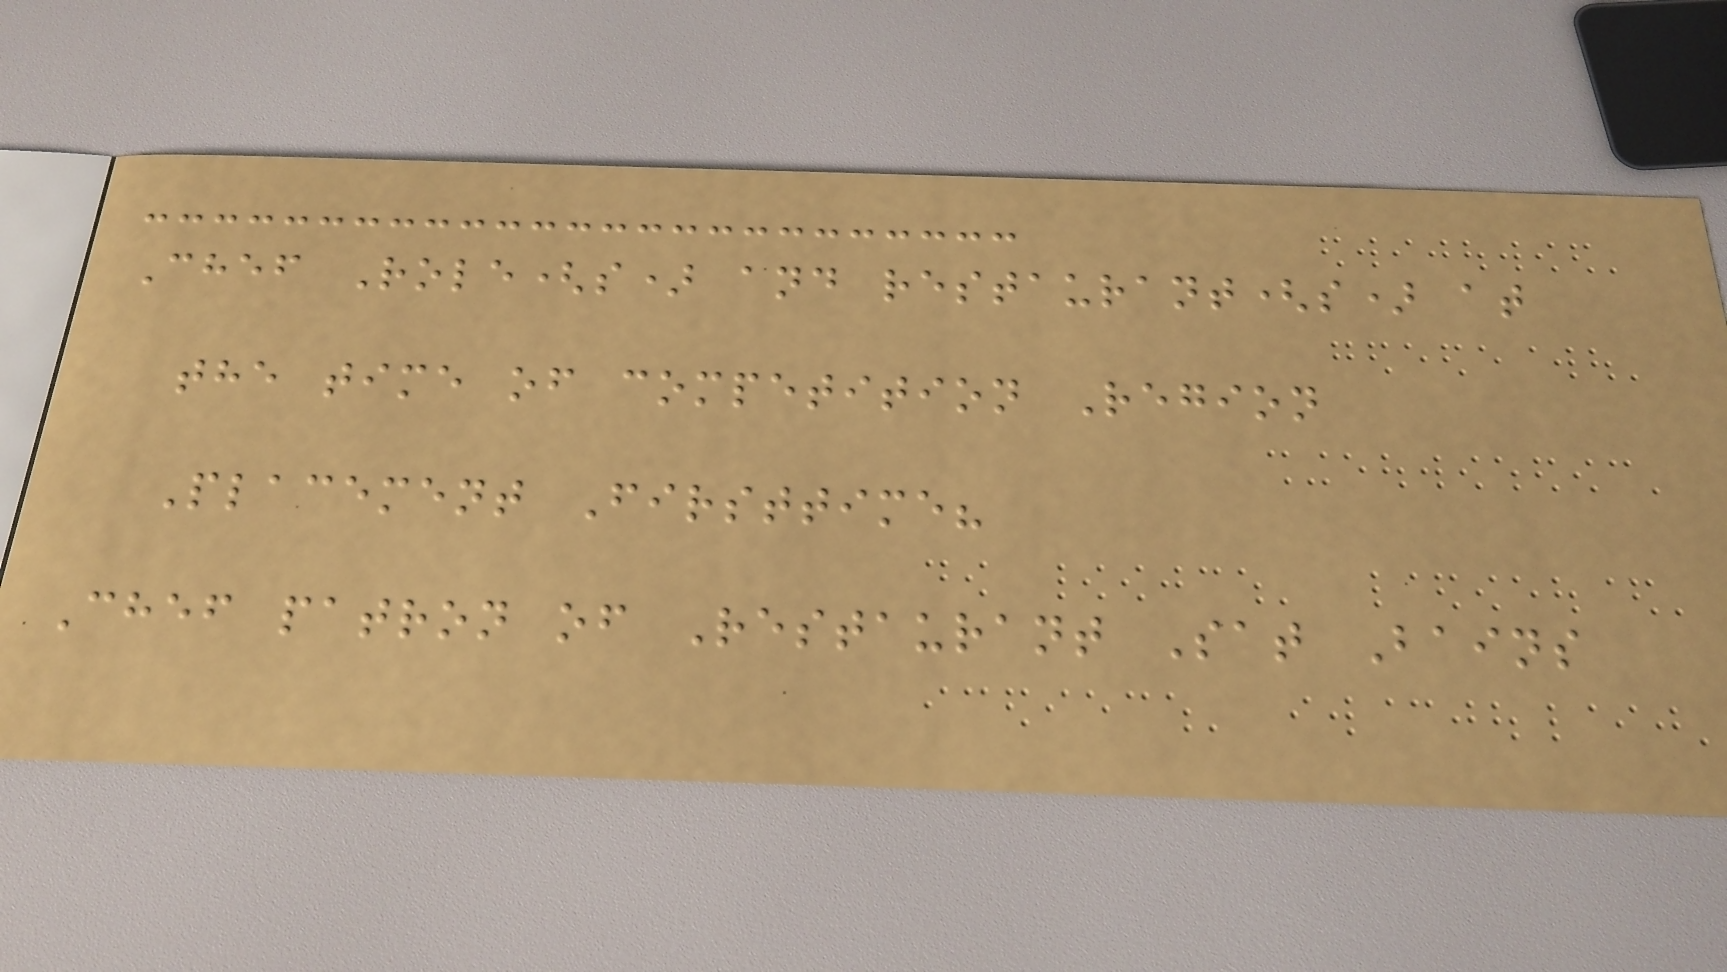Chef Role(s) and restaurant(s) at
the time of competition Region
Placement Firsttime?
Chef patron of Restaurant Sat Bains
